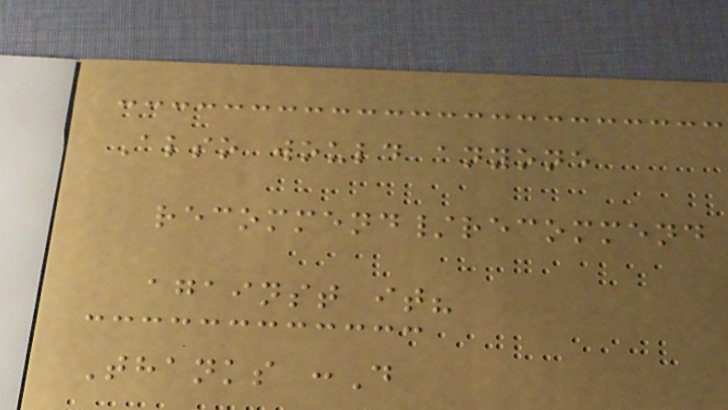Also would anyone
recommend/recommend
against it?
Thanks :D
